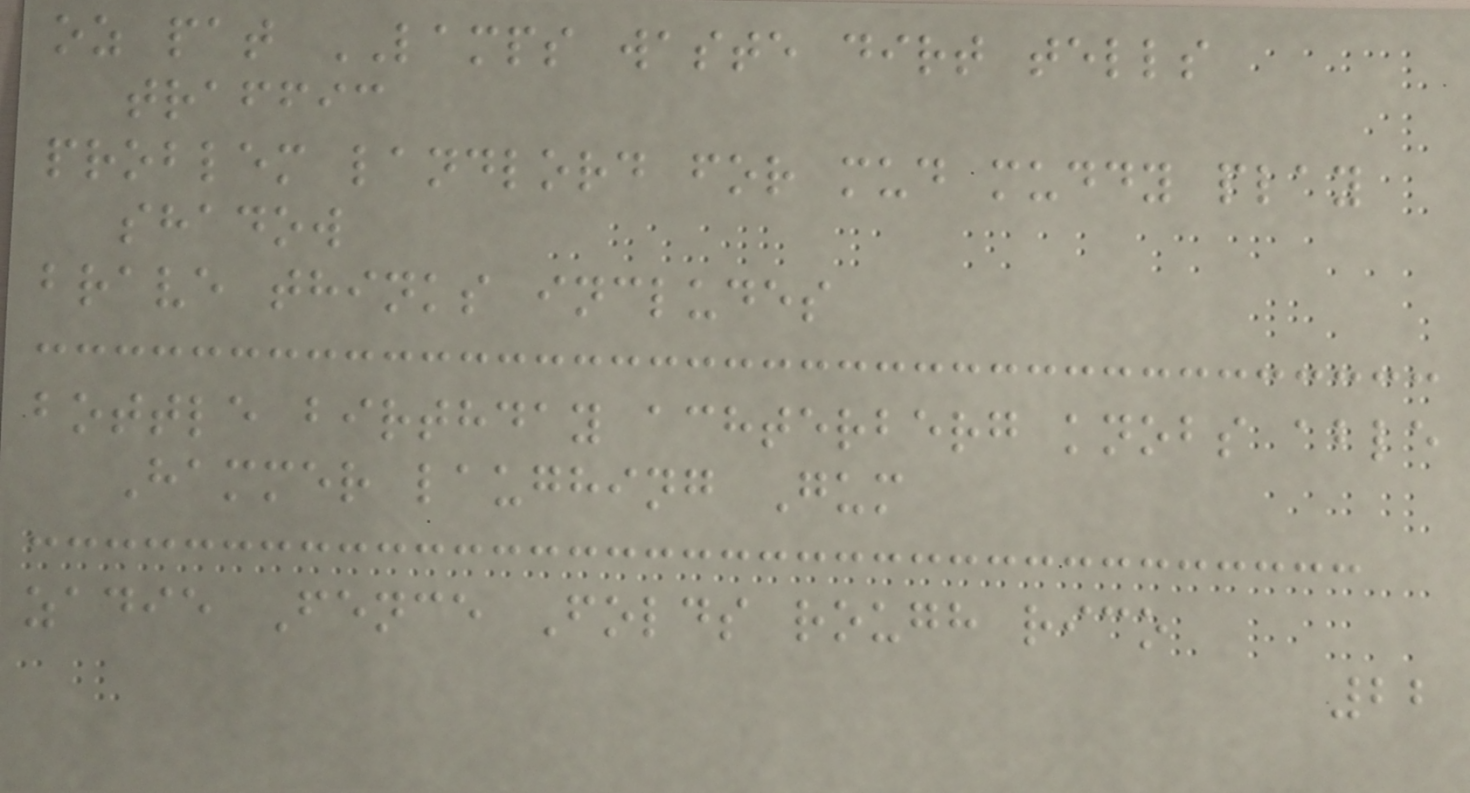oz pat LAMPS waste dirt tells
traffic
problem landlord for mud muddy play
shadow
brave thinks includes
bottle birthday achterberg knobs able
Hammer laughing Gum
zadie Fence Folds rough rico
22
